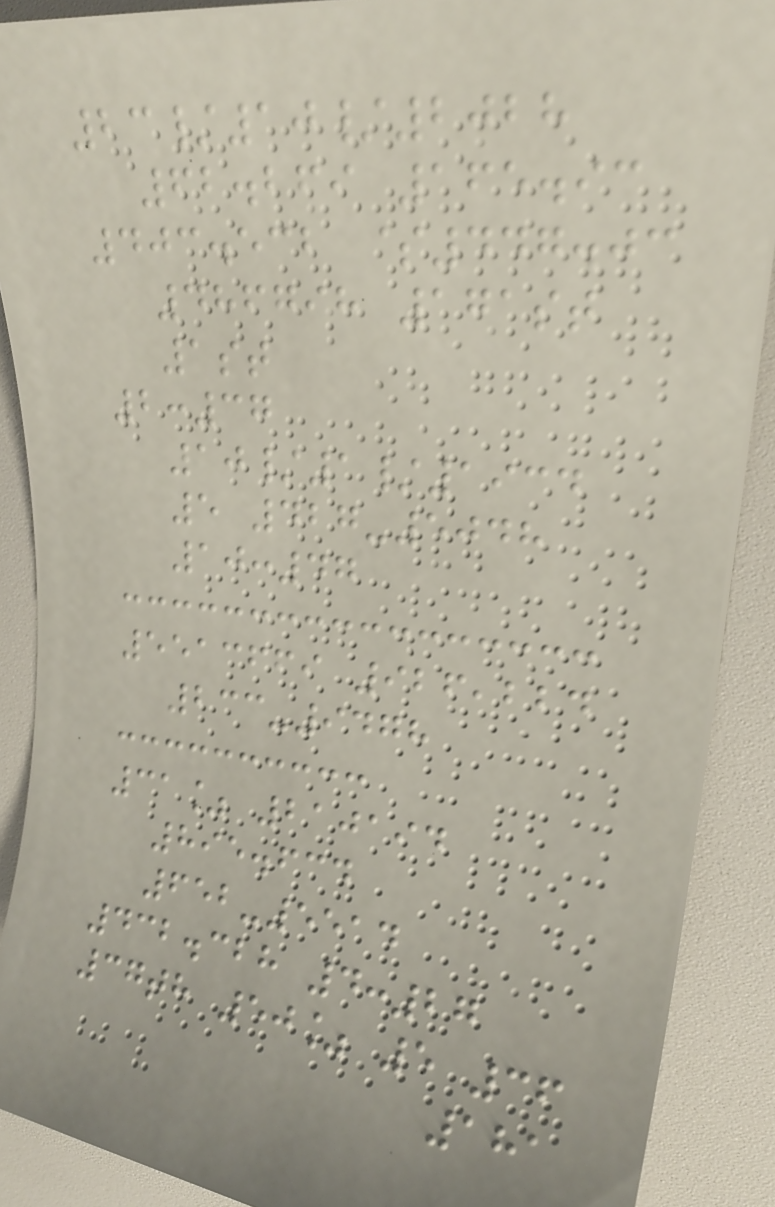23/10/2028
62.269 165.93
403.532 $447.03
486798 171st
1st
2:37
10/1/1934
5 427-5048
10:47
5513669 926,224
233-9478
31% 210194
895.634
652-5514
432.328 4:27
37th 50% 5 36
181
